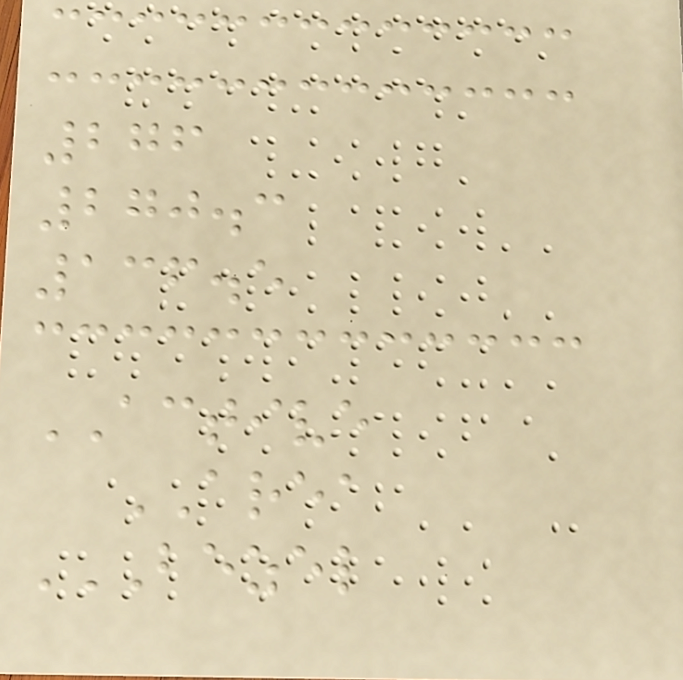276
270.3
136.5
ACTIVE
AREA
BEZEL
